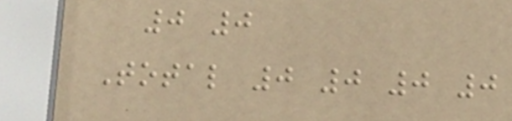0 0
Total 0 0 0 0
